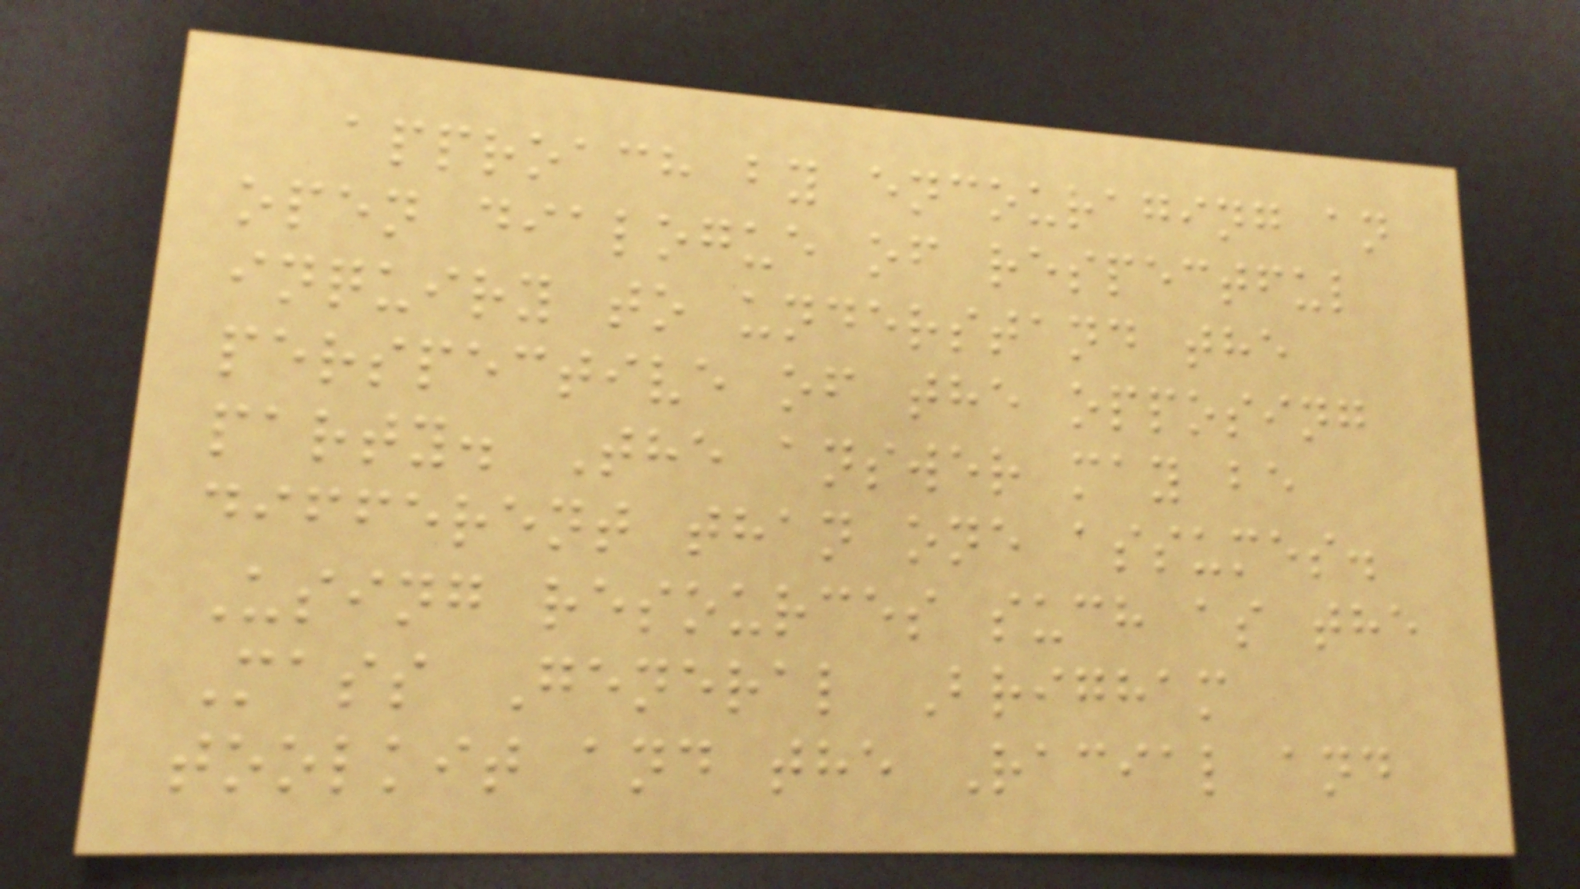approach by encouraging an
open dialogue of respectful
inquiry to understand the
perspective of the opposing
party. The answer may be
different than one assumes.
Using resources such as the
Mass General Brigham
toolkit and the Racial and
